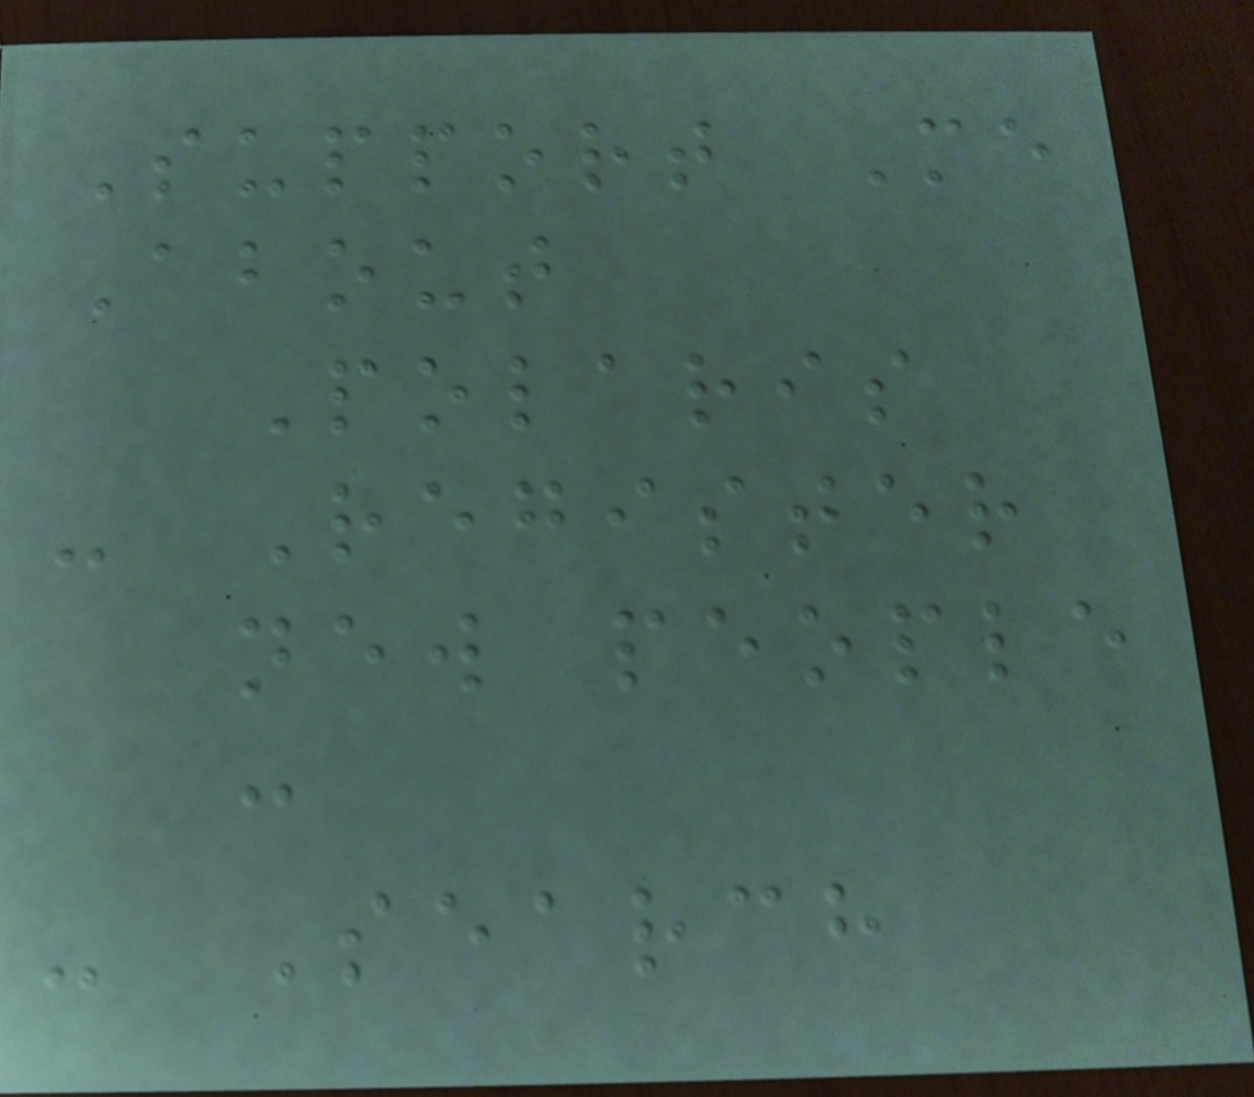Support Me
About
Polaris
- Register
new people
:
- Search
